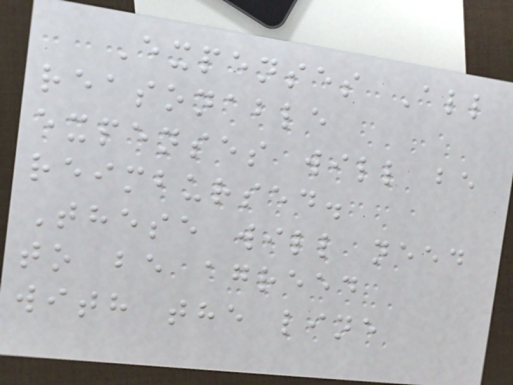Expenses All
reasonable
expenses will be
reimbursed.
These will need
to be agreed
with the line
